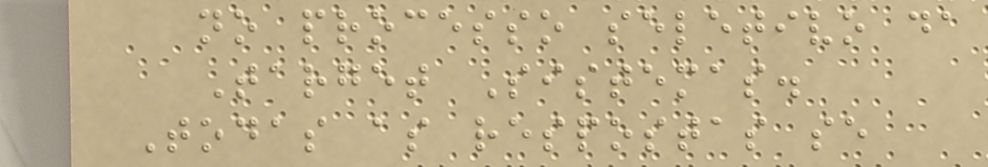no processo seletivo da
Target Sistemas.
Todas as respostas se
